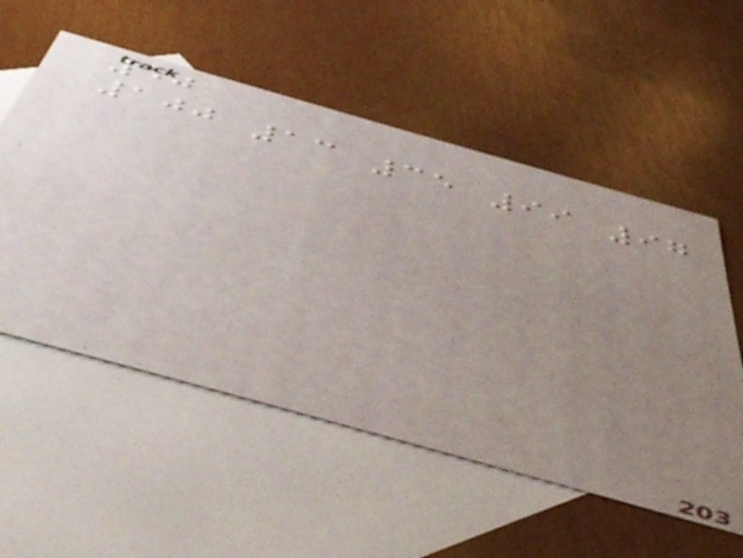50
100 13 35 99 97
